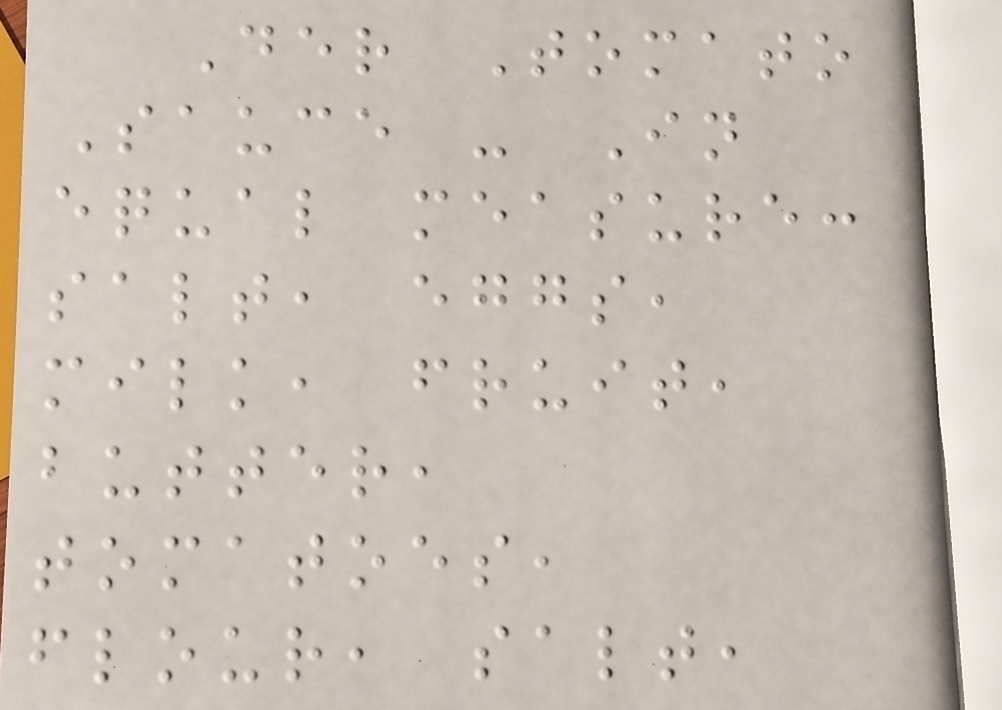Der Tomato
Sauce - In
equal measure:
salt, eggs,
milk, fruit,
butter,
tomatoes,
flour, salt,
